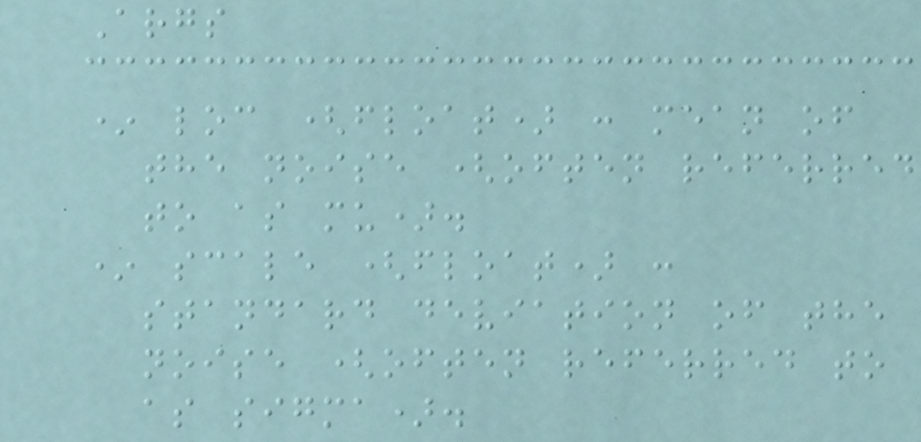Args
* loc (float) : mean of
the noise (often referred
to as mu).
* scale (float) :
standard deviation of the
noise (often referred to
as sigma).
